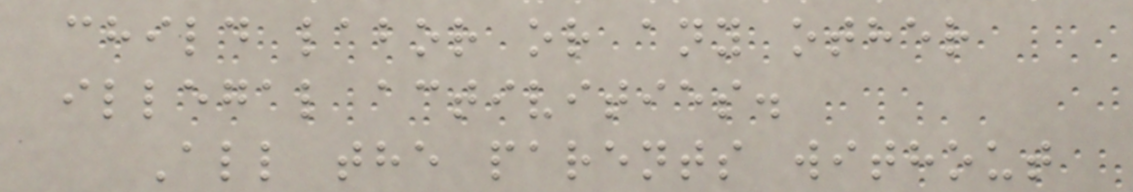child labor or any other
illegal activities.
All the parents without
